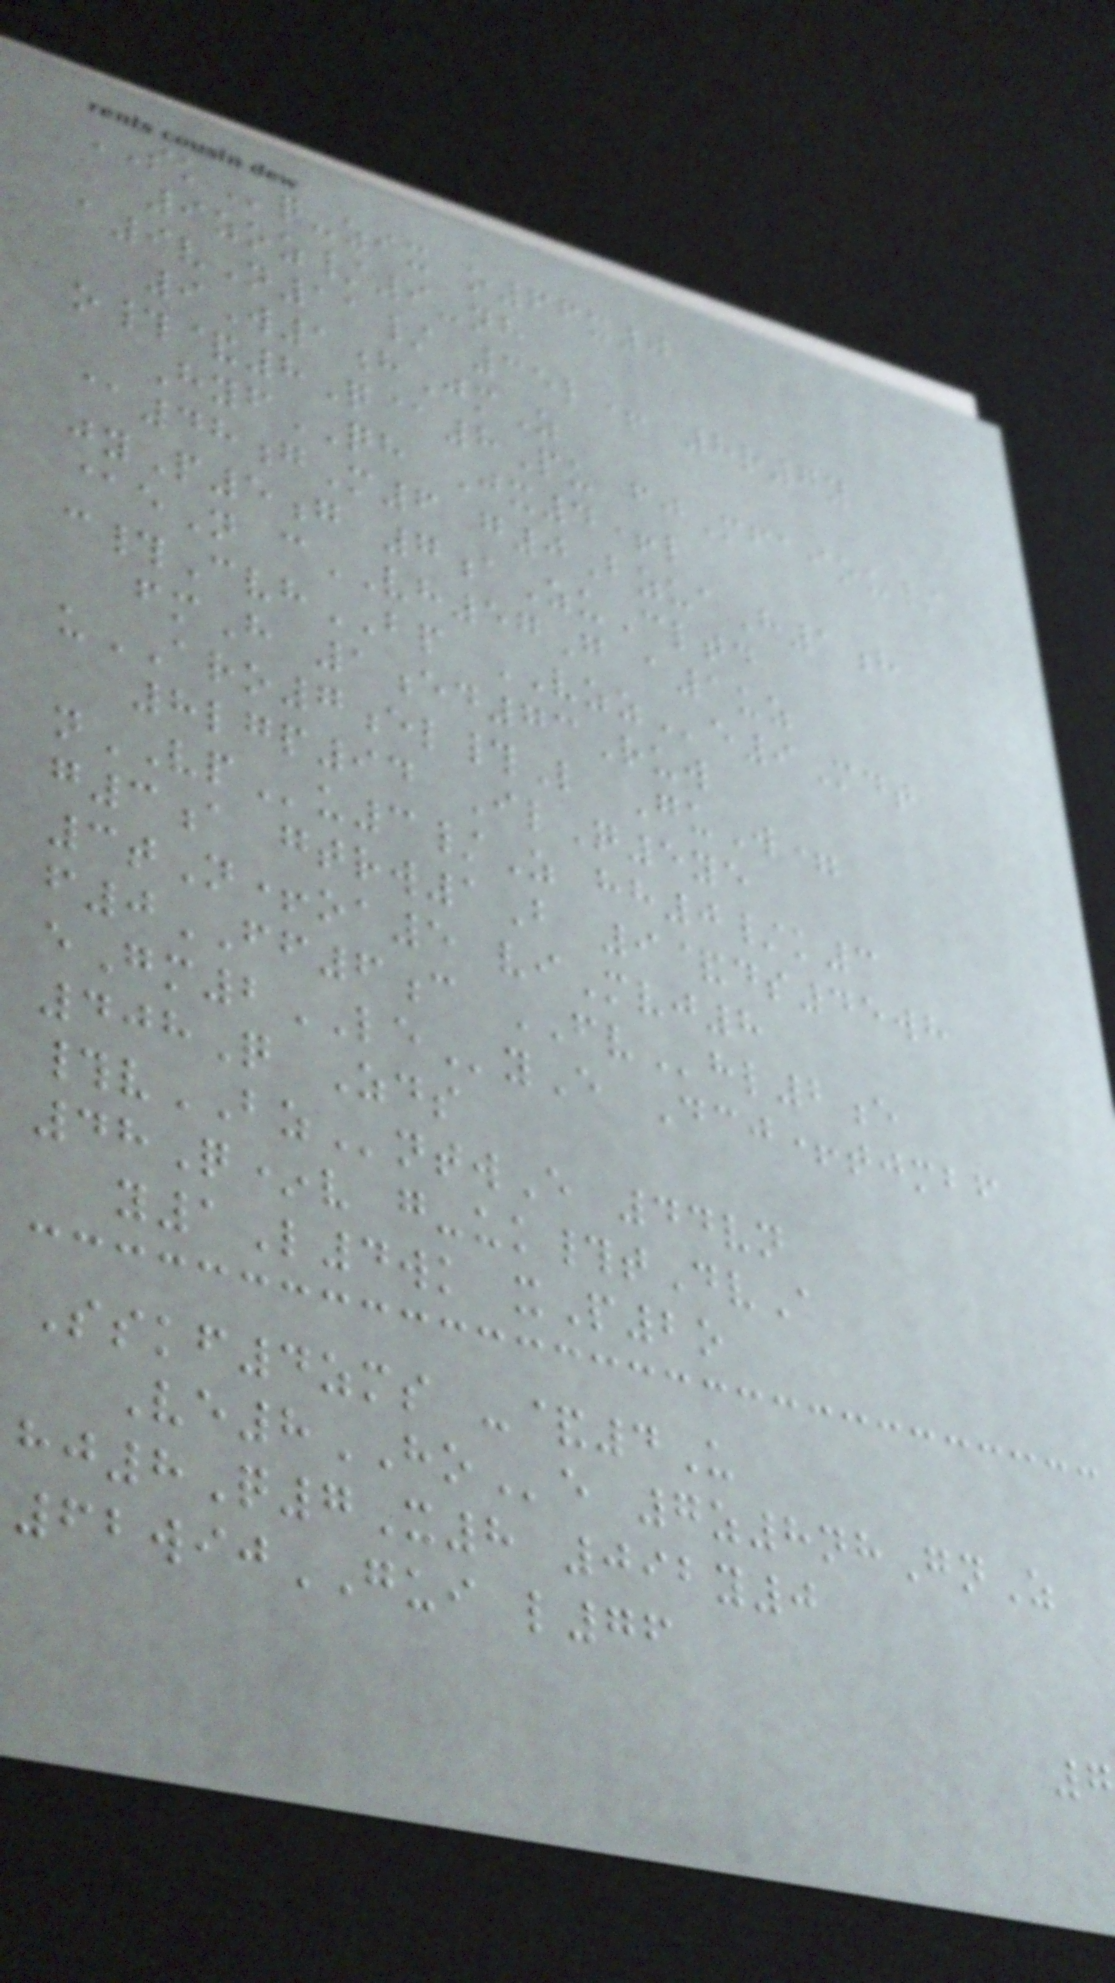SKq-zix o66x0
9zoz/9-nh
a9vN11/ 35l+ 8r7y
9W1hJmZ
o#&8Q@8Pu fjMfaiou/
HyfQH Jx4+l
@48gM6 g0BzuaH1h
jyP5g 7aZuCltd
@eN cVH57G a1uz
c#CvhBP VZZe9Mdt
fmH 1ed73Ruw
uARO7el#L GuW=
8lgp94 IlQ5ye
nVPu3/Z hh0/k3
g3a gtrw1B 9&ds45wh
3tN+oa5 viMvj8
f0FF6c FVhl2e
eGm2LEyE Dcj+tjmbf
408Q Zds
#vBZntwE 44vn
48Q*v g-uk#tDvA
y1L4wk xP2o
Sskf4zms -&4U
Ve8HOe 7z8nhGnZ
hj8Q7X8 092y0
62wijGUI l76
